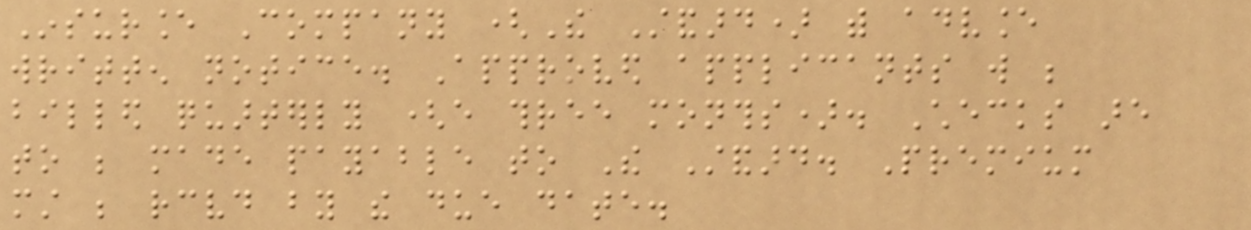Insurance Company (The Standard) with advance
written notice. Approved applicants will be
billed quarterly (every three months). Checks are
to be made payable to The Standard. Premium
must be received by the due date.
